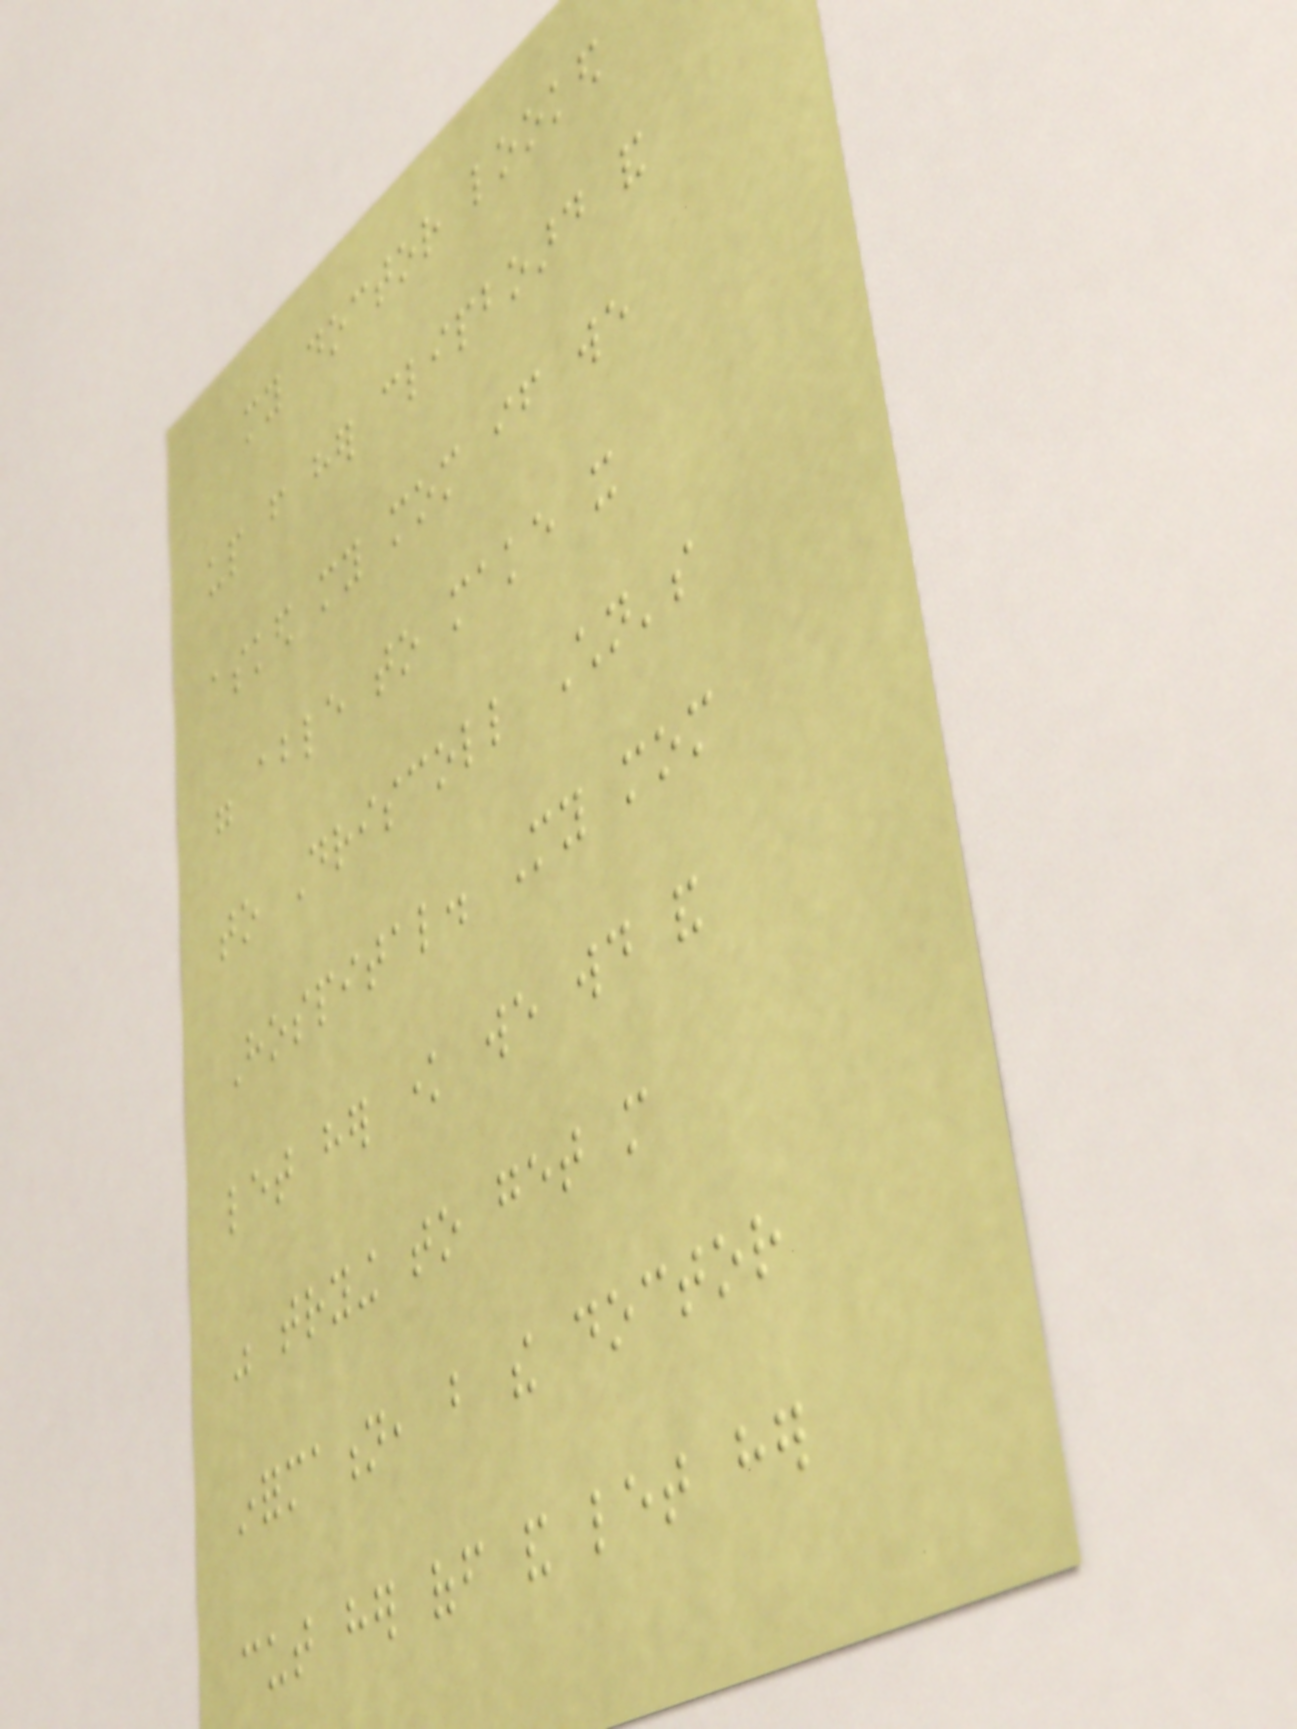my doctor looked
up from her clipboard and
asked my mom if we
were able to make it
to Driscoll Children's
Hospital. My mom
let her know we would and
was trying to get more
information, but the doctor
cut her off and let her
